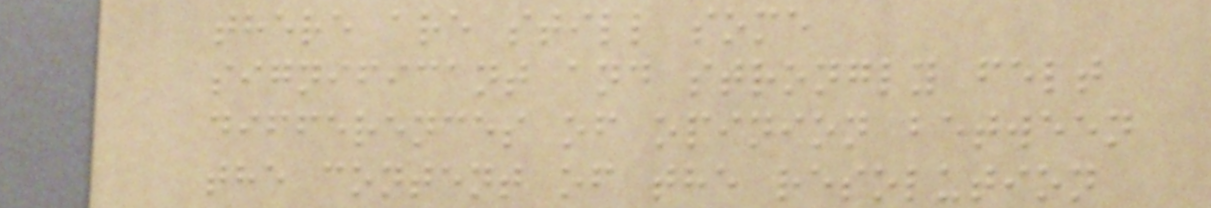there are still some
significant and strongly felt
differences of opinion between
the content of the resolution
